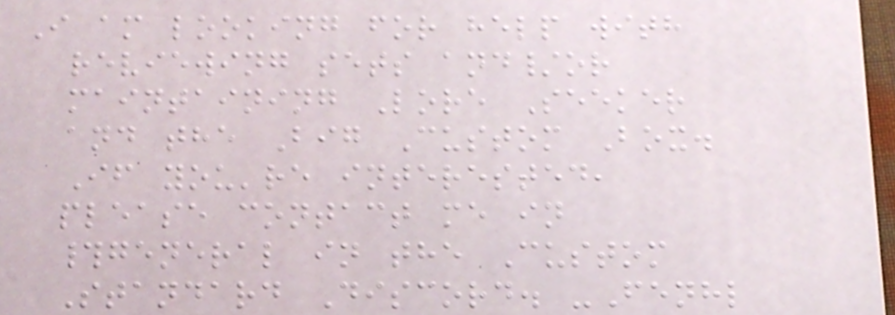I am looking for help with
reviewing sets and/or
maintaining Lore Seeker
and the Big Custom Box.
If you're interested,
please contact me in
#general in the Custom
Standard Discord. -Fenhl
